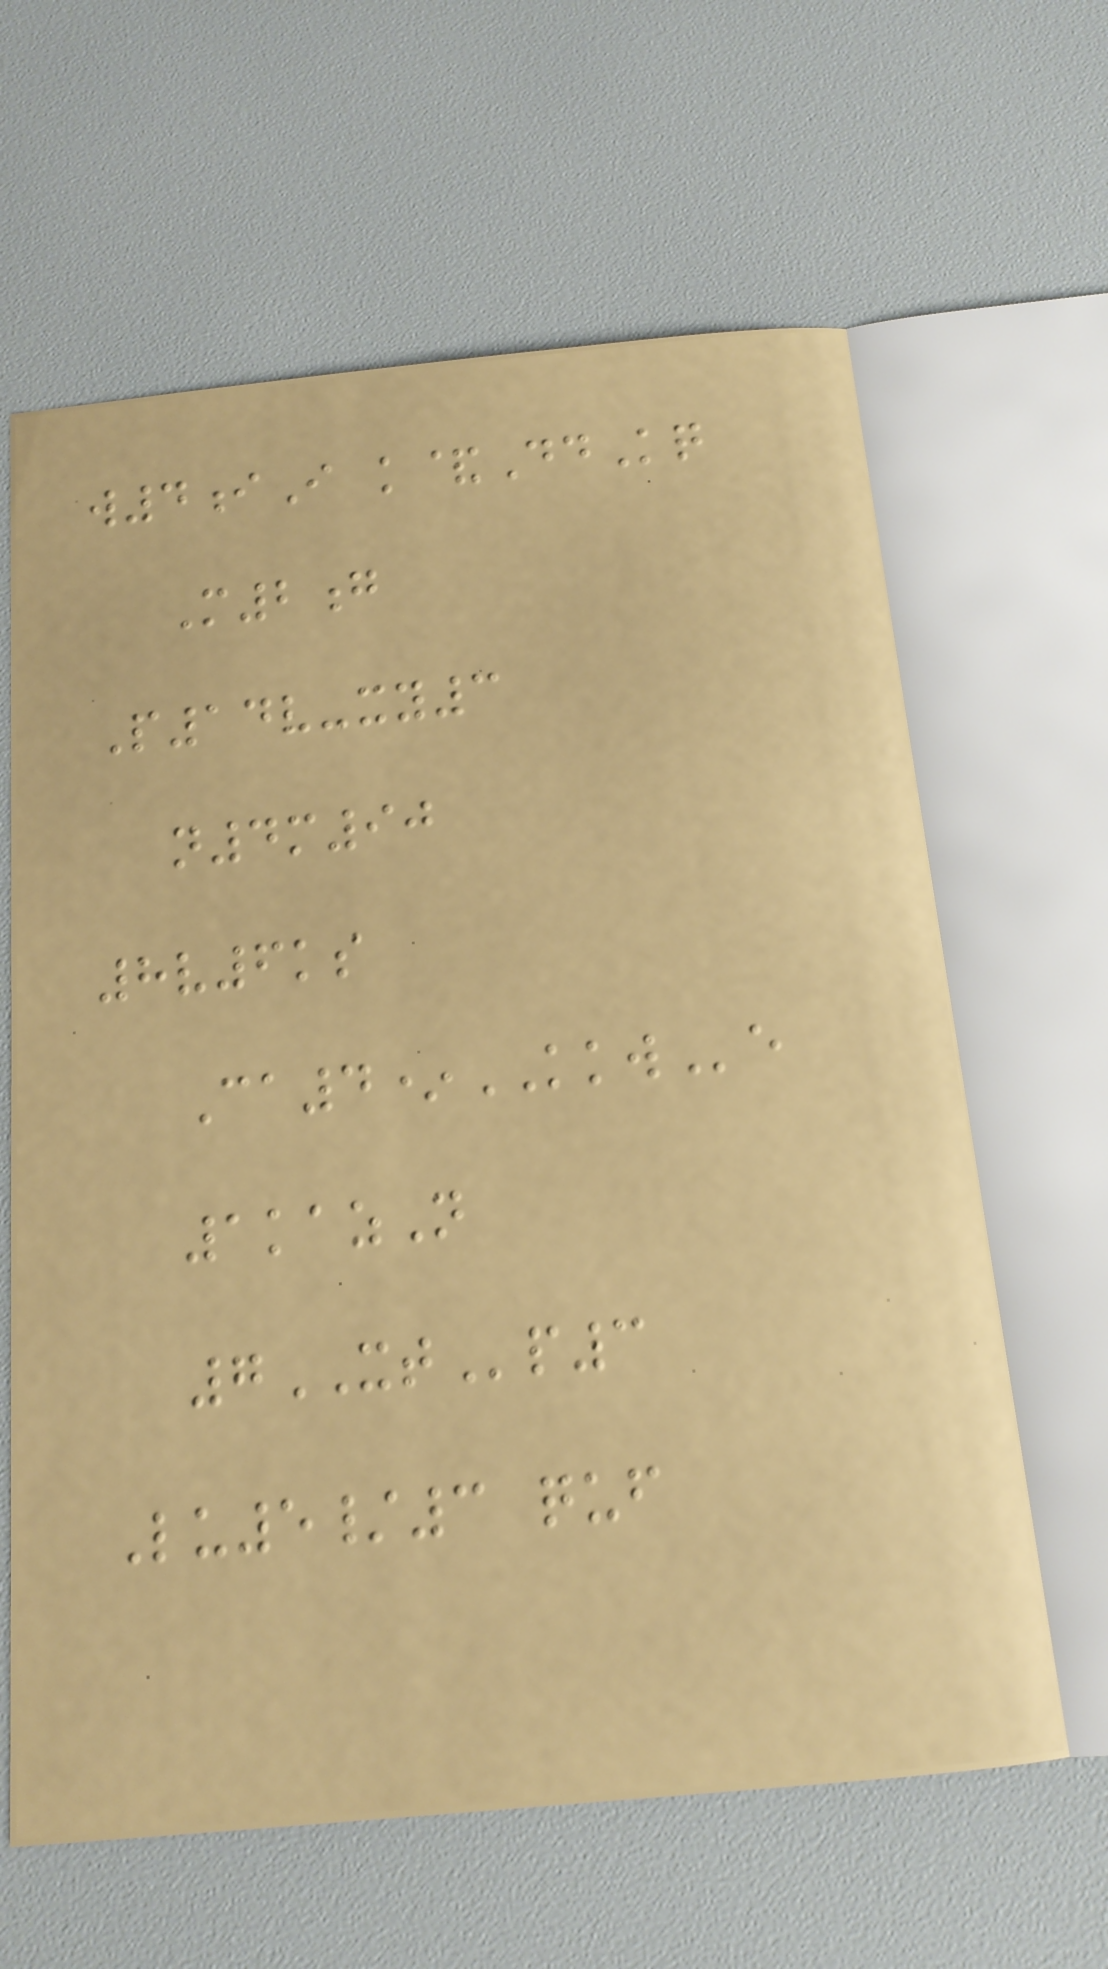w4iI k&DdKq
M2g
P14v-xy3
n4m90
8v6ks
Ca4*KKWe
1kazN
7XTp3
Lu5/3 quf
